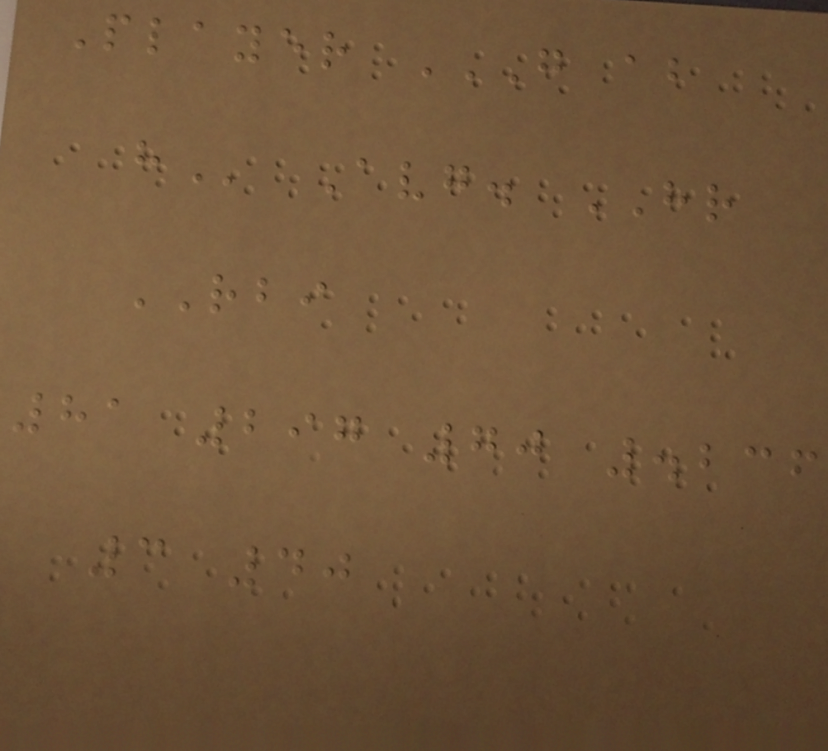Player G AB
H Avg. HR
RBI
81 297 70 .236
3 40
